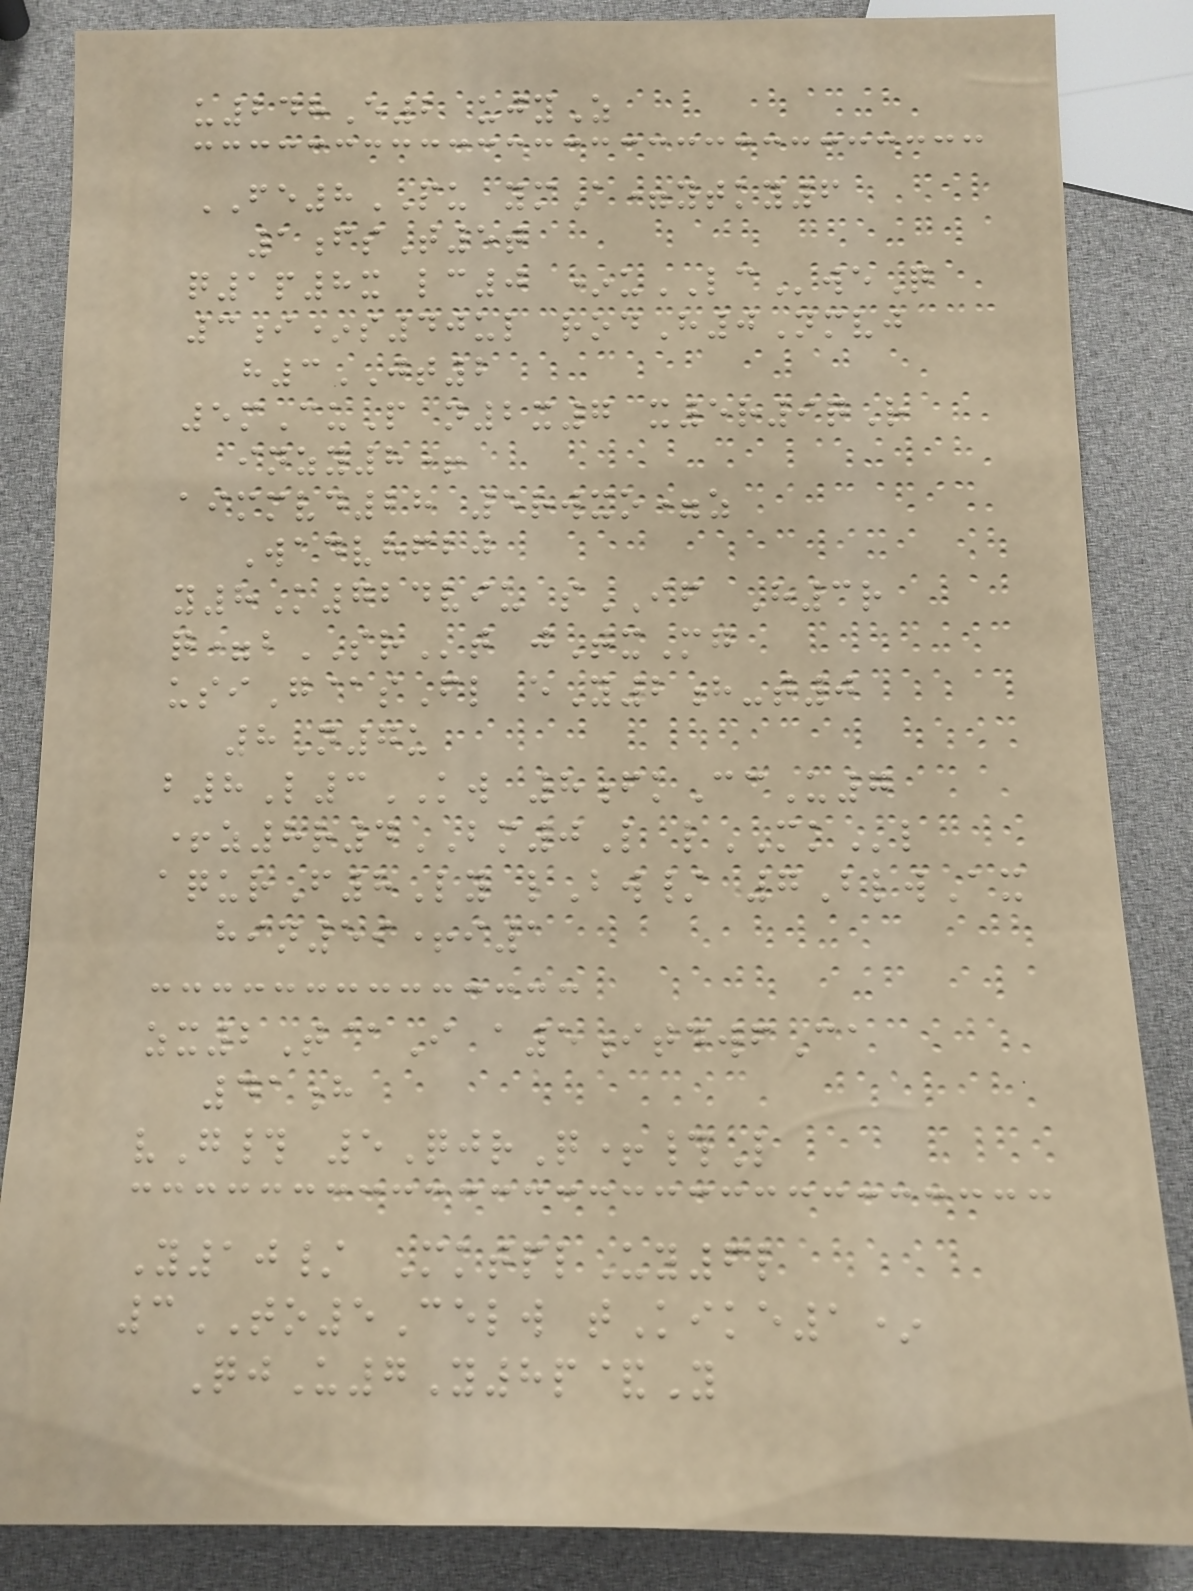u248E2 ujyZ
FE8PU ymA=ytky6
1fsT5t
q1p8x lc0 *uLCweQ
3i*s40ul rodH0Nmvj
h3JT2
5mCuP n2x7 x5r9qR
inzy8+
aimmvd28 5rwxo=z
Wadvhfbj
y8K724viu sIF H3r
q=bSRt jTxMg
usiG@sFl eY2h-t0
8N7u
b8L3KW 8fkCcU7
+z8r4BM0L lMKl
aqurF8Ly lBw/ 7BlwAx
hin59+i1
zx2T@I a5itdwfCa
41h
vG# 5QjrQ+#L
Y10/ MktplUy6l
3TO5Celw tKike1*
QjU7Y8p&Y
